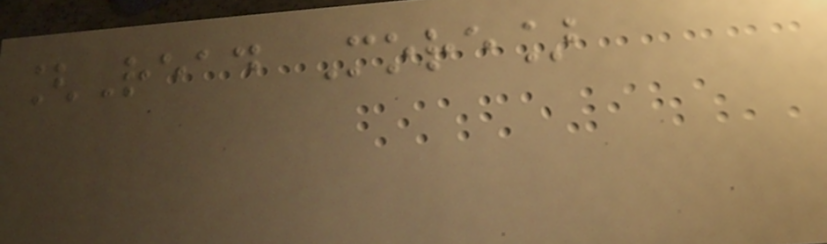[Read More]
